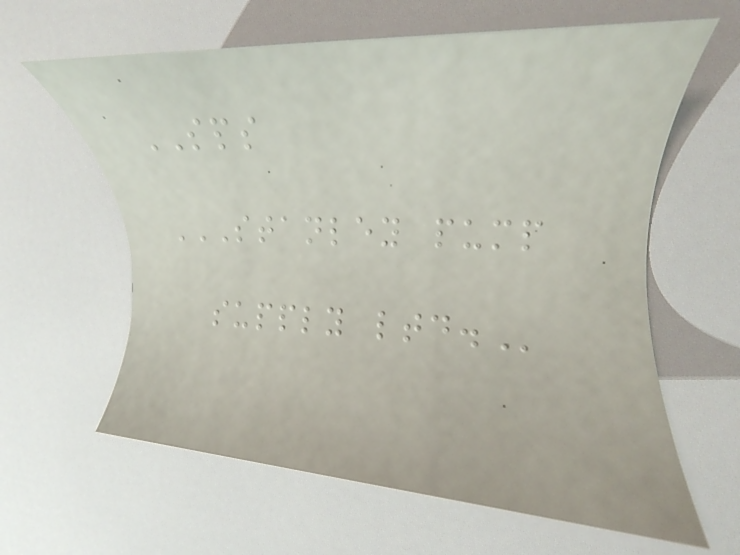SPS
STANLEY PUMP
SUPPLY LTD.
